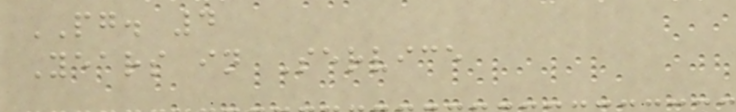PG. 4
Years in Service
